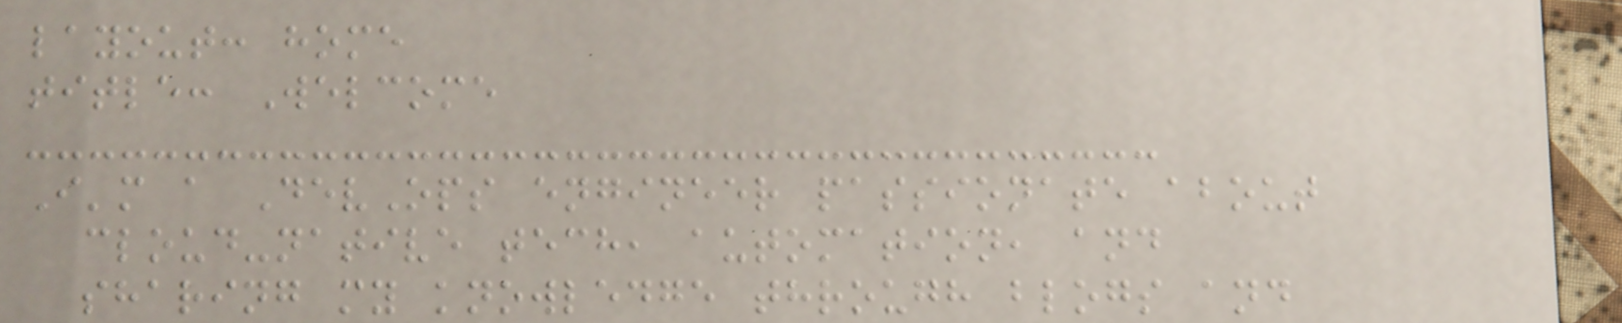layout: home
title: Welcome
I'm a DevOps engineer passionate about
cloud-native tech, automation, and
sharing my knowledge through blogs and
